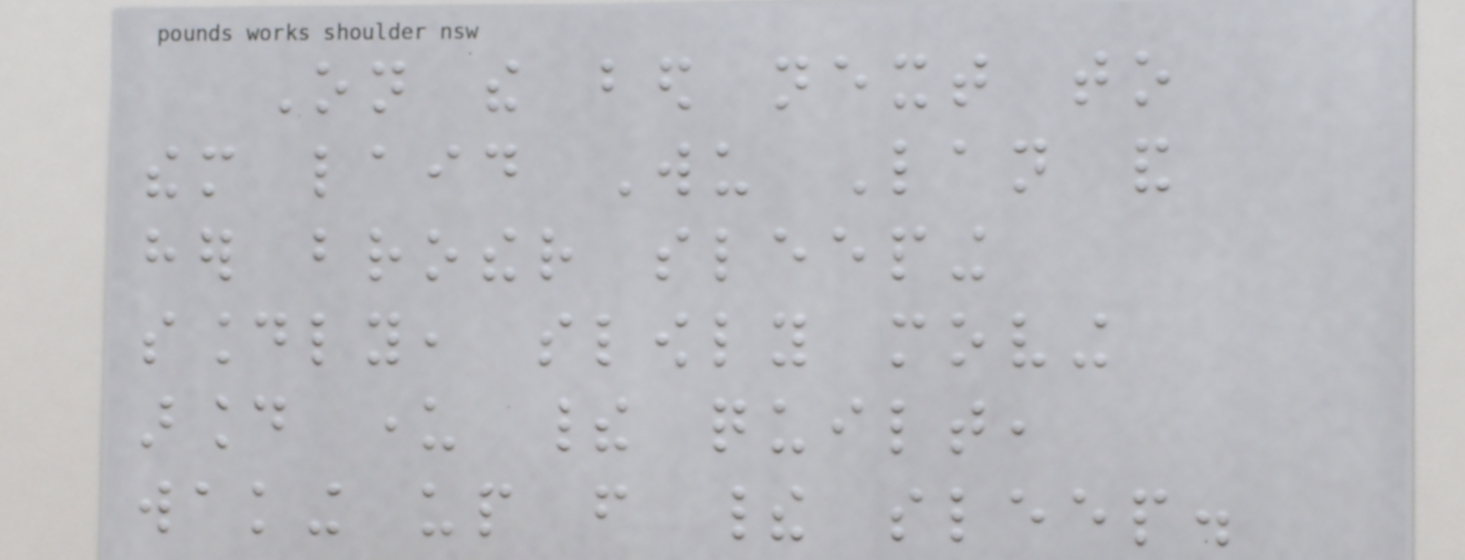On the bed next to
them laid Wu Lan and
her brother sleeping
soundly, slowly moving
around under their quilt,
waking up from their sleep.
